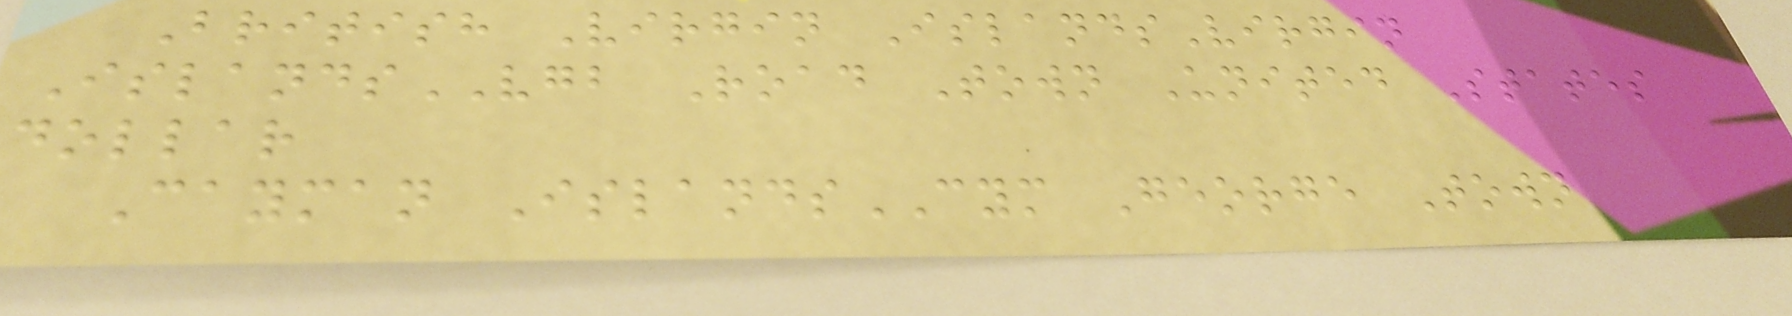British Virgin IslandsVirgin
IslandsVGB Road Town United States
dollar
Cayman IslandsCYM George Town
